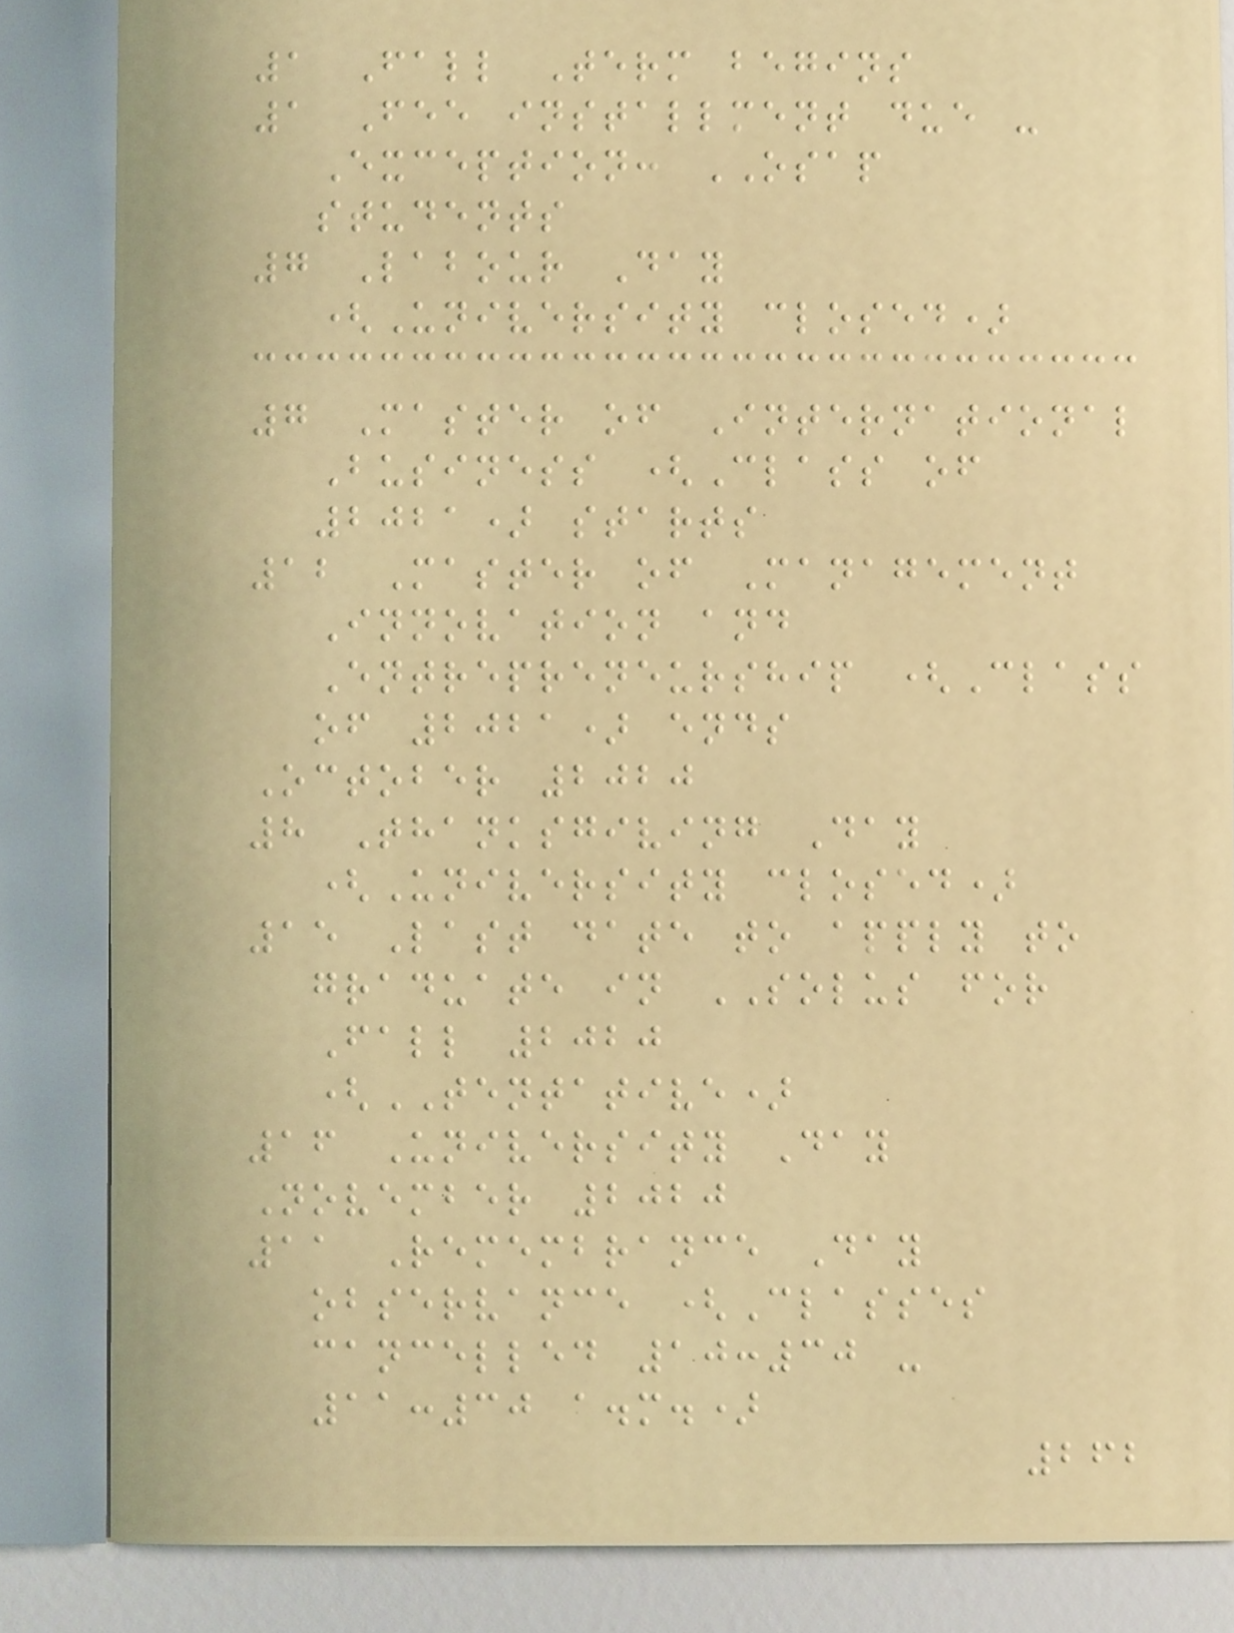1 Fall Term begins
1 Fee installment due -
Exception: OSAP
students
7 Labour Day
(University closed)
7 Master of International
Business (Class of
2021) starts
12 Master of Management
Innovation and
Entrepreneurship (Class
of 2021) ends
October 2020
8 Thanksgiving Day
(University closed)
15 Last date to apply to
graduate in SOLUS for
Fall 2020
(TENTATIVE)
16 University Day
November 2020
11 Remembrance Day
observance (Classes
cancelled 10:30 -
11:30 a.m.)
262
